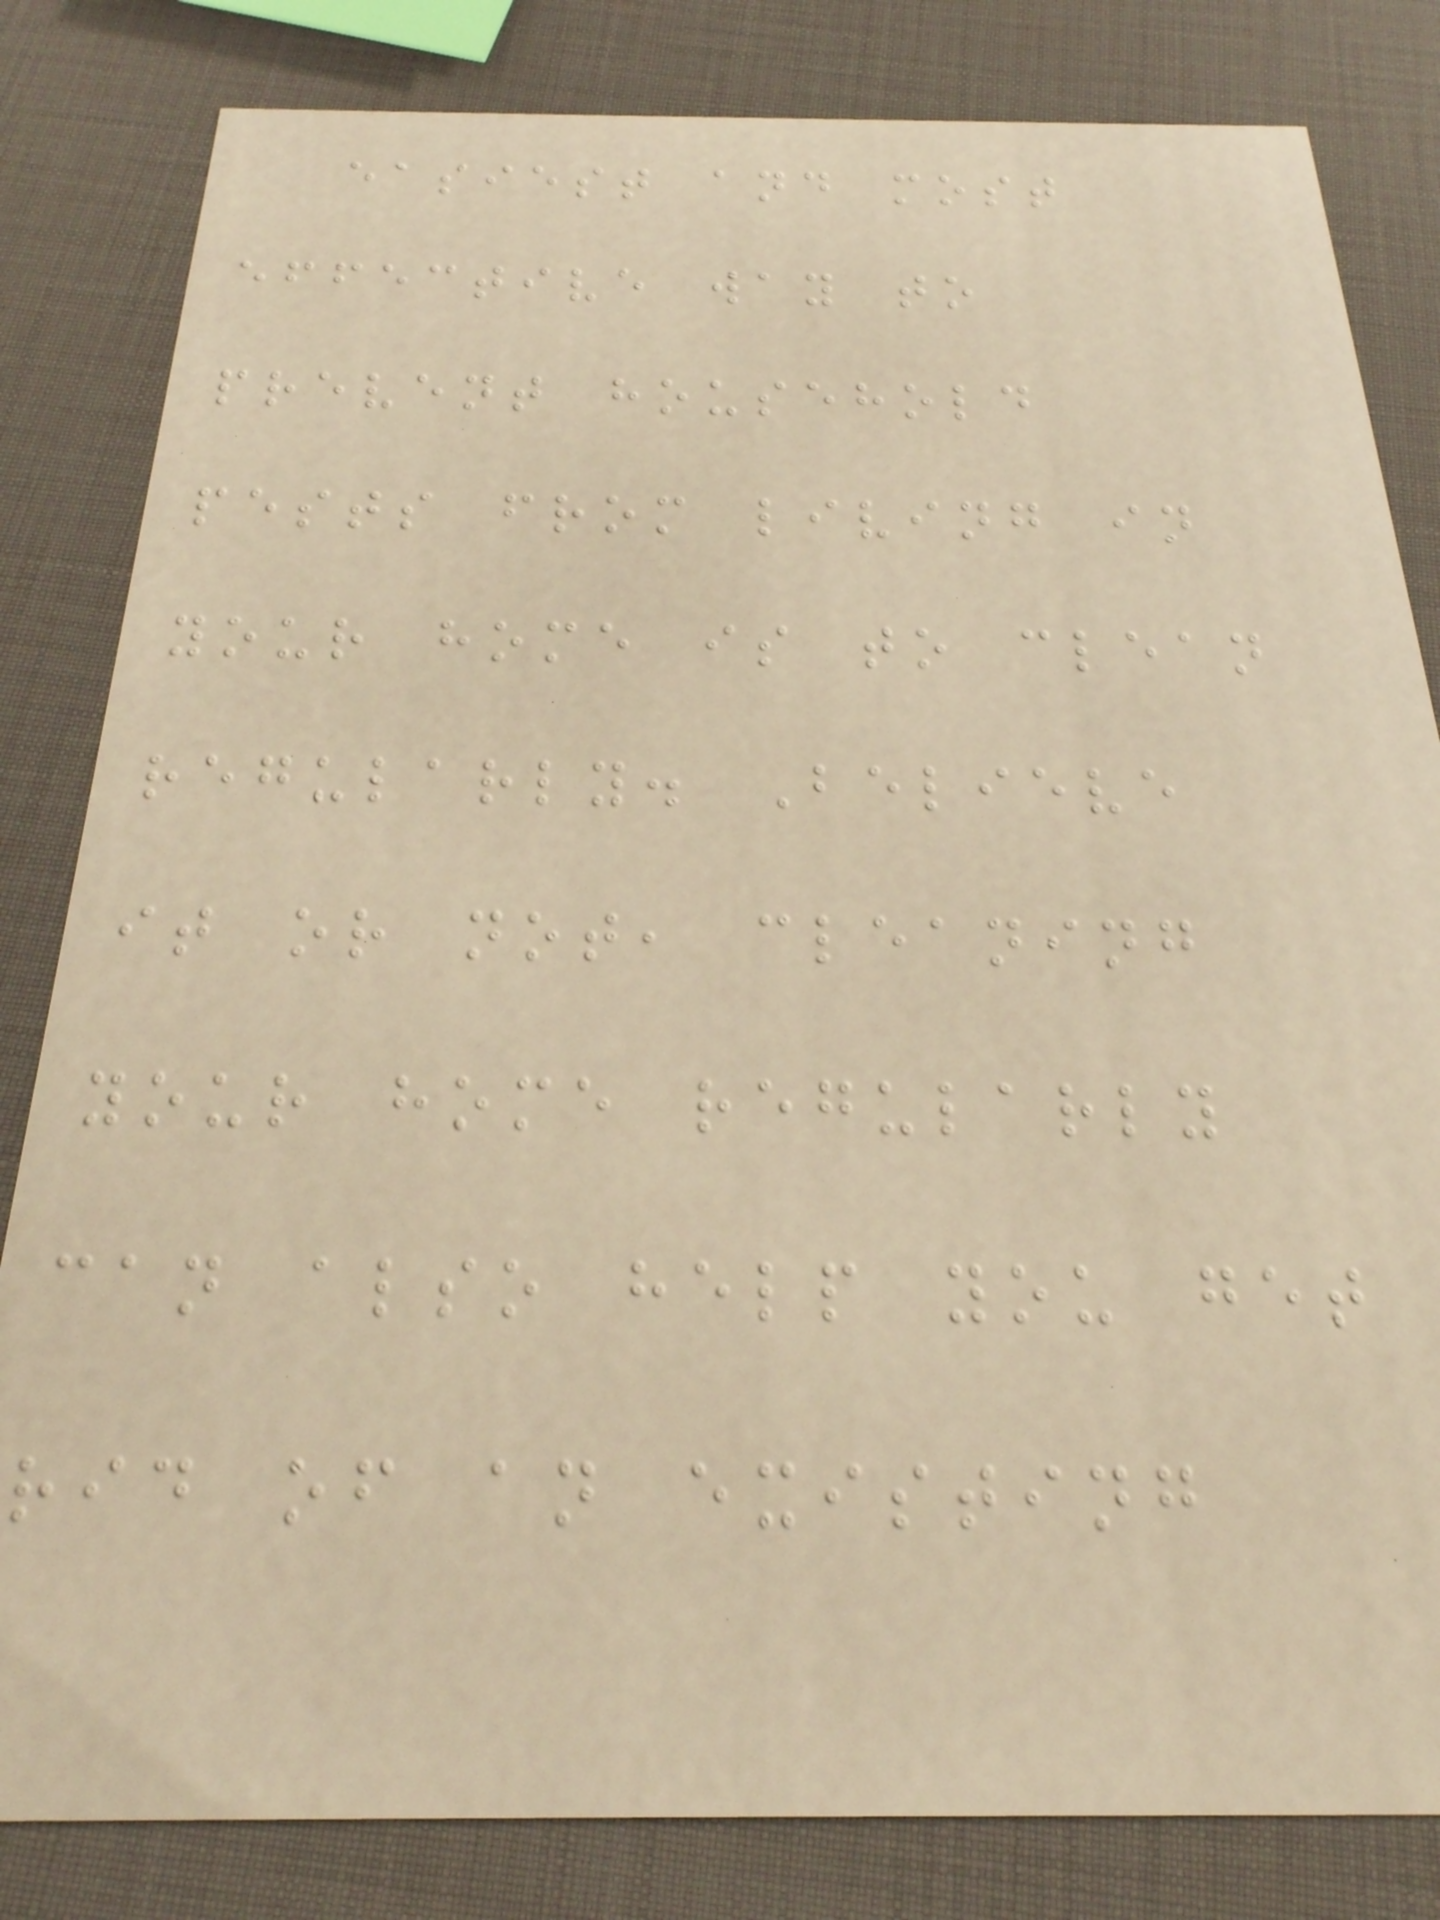easiest and most
effective way to
prevent household
pests from living in
your home is to clean
regularly. Believe
it or not, cleaning
your home regularly
can also help you get
rid of an existing
